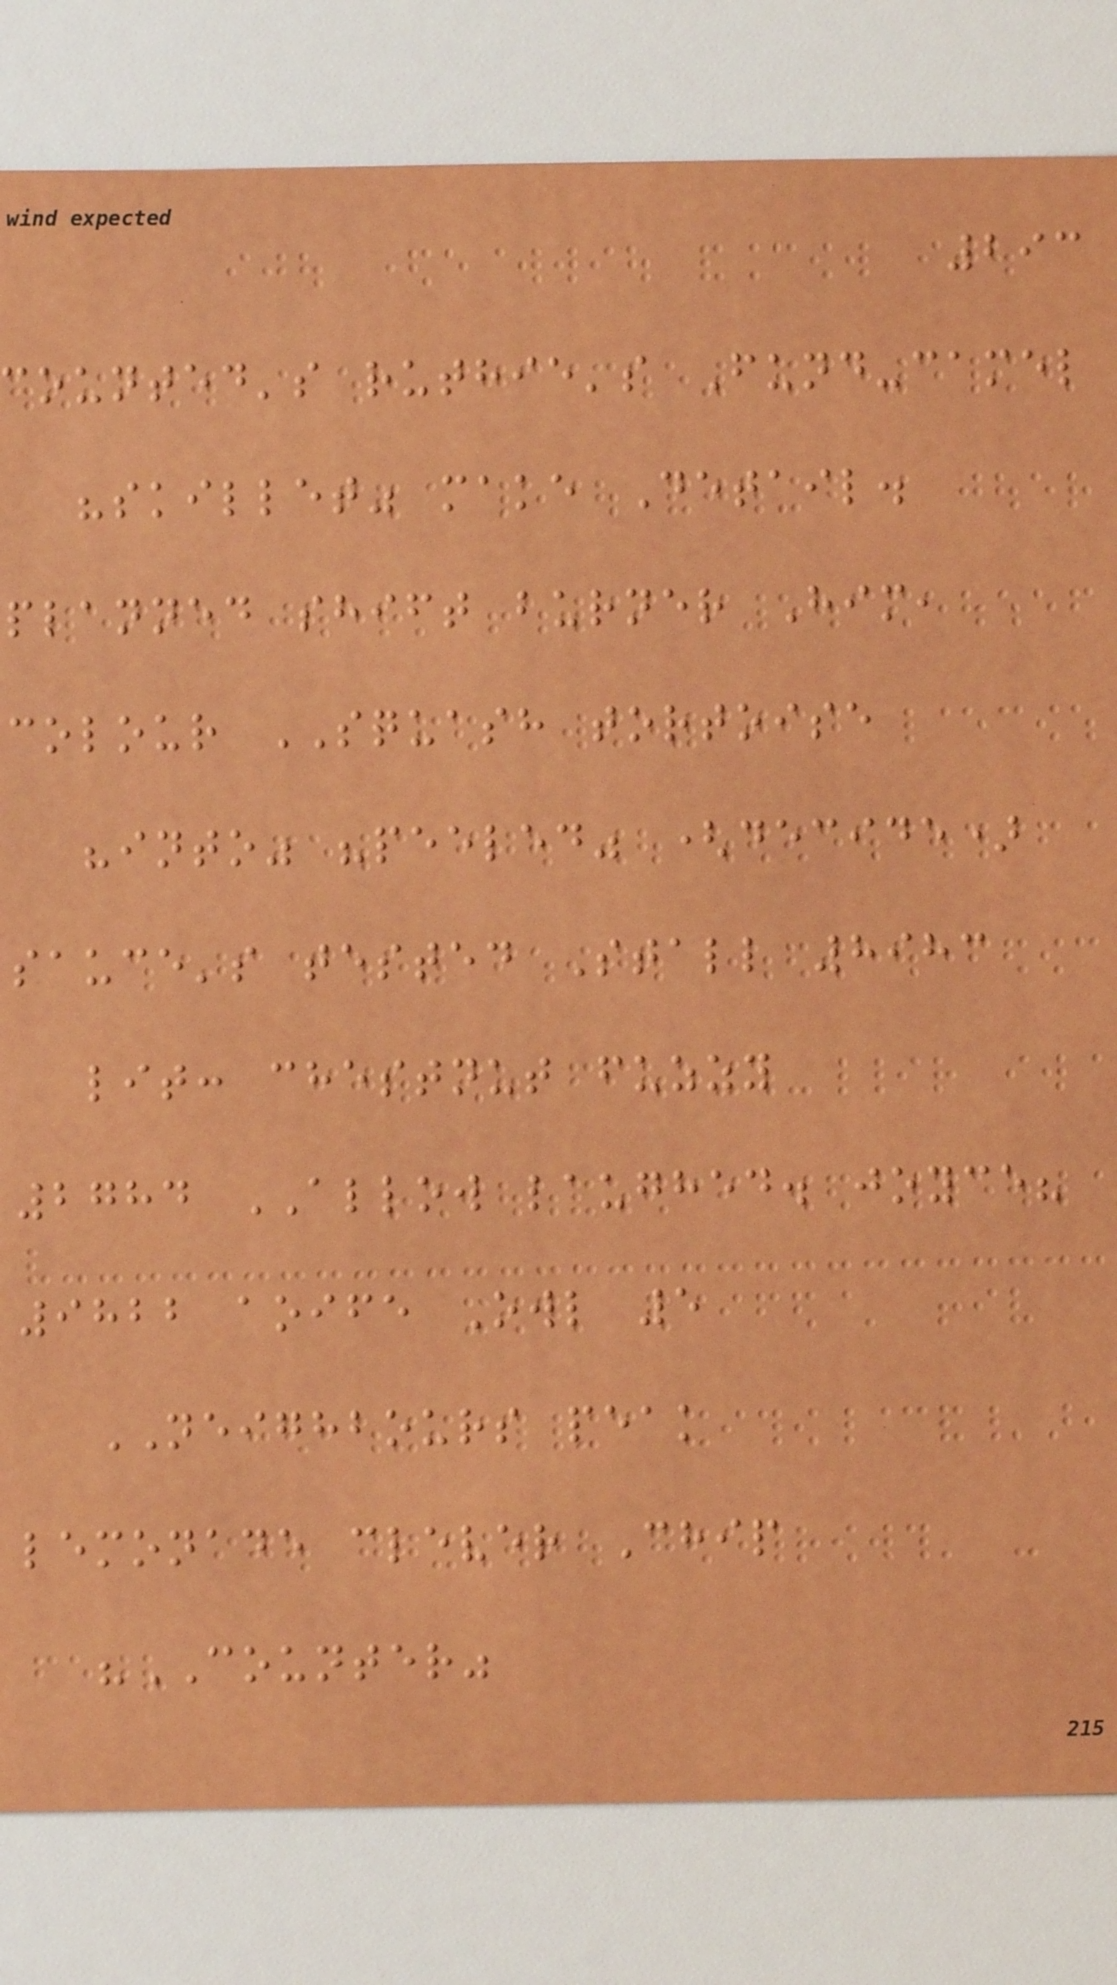293
counted's ruthie's Fund-camel
"skillet" make Detail.
planned shift burner Him,
colour SQUASH tortoise
"into" "peeled" (decide)
sauce's tested Stall 8983
lit: chestnut fuzzy
2784 ALLOW laughed. joyce?
9822 aoife Owl 5
NEIGHBOURS peak
lemonade clever Chip
"COUNTER"
